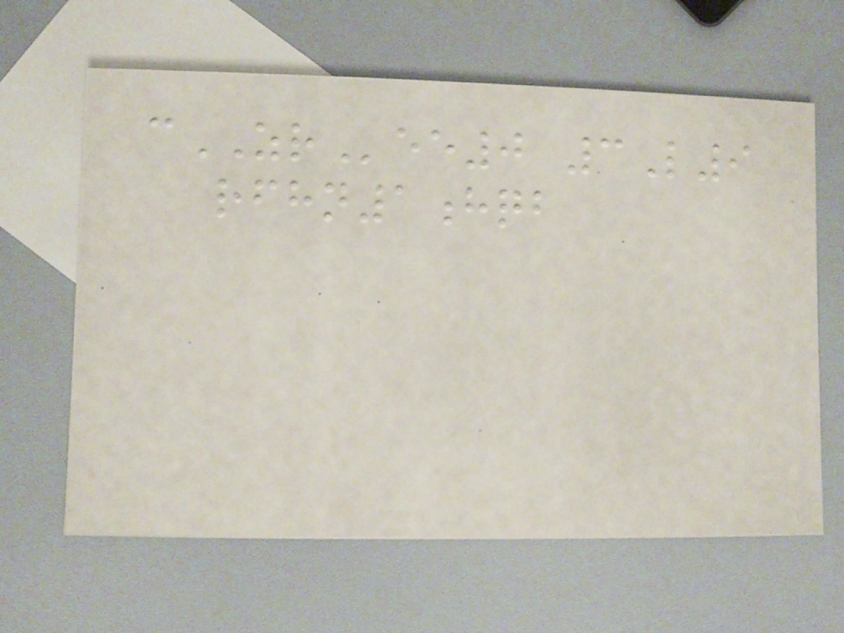cZRee0 3L9
rfhn1hqb
